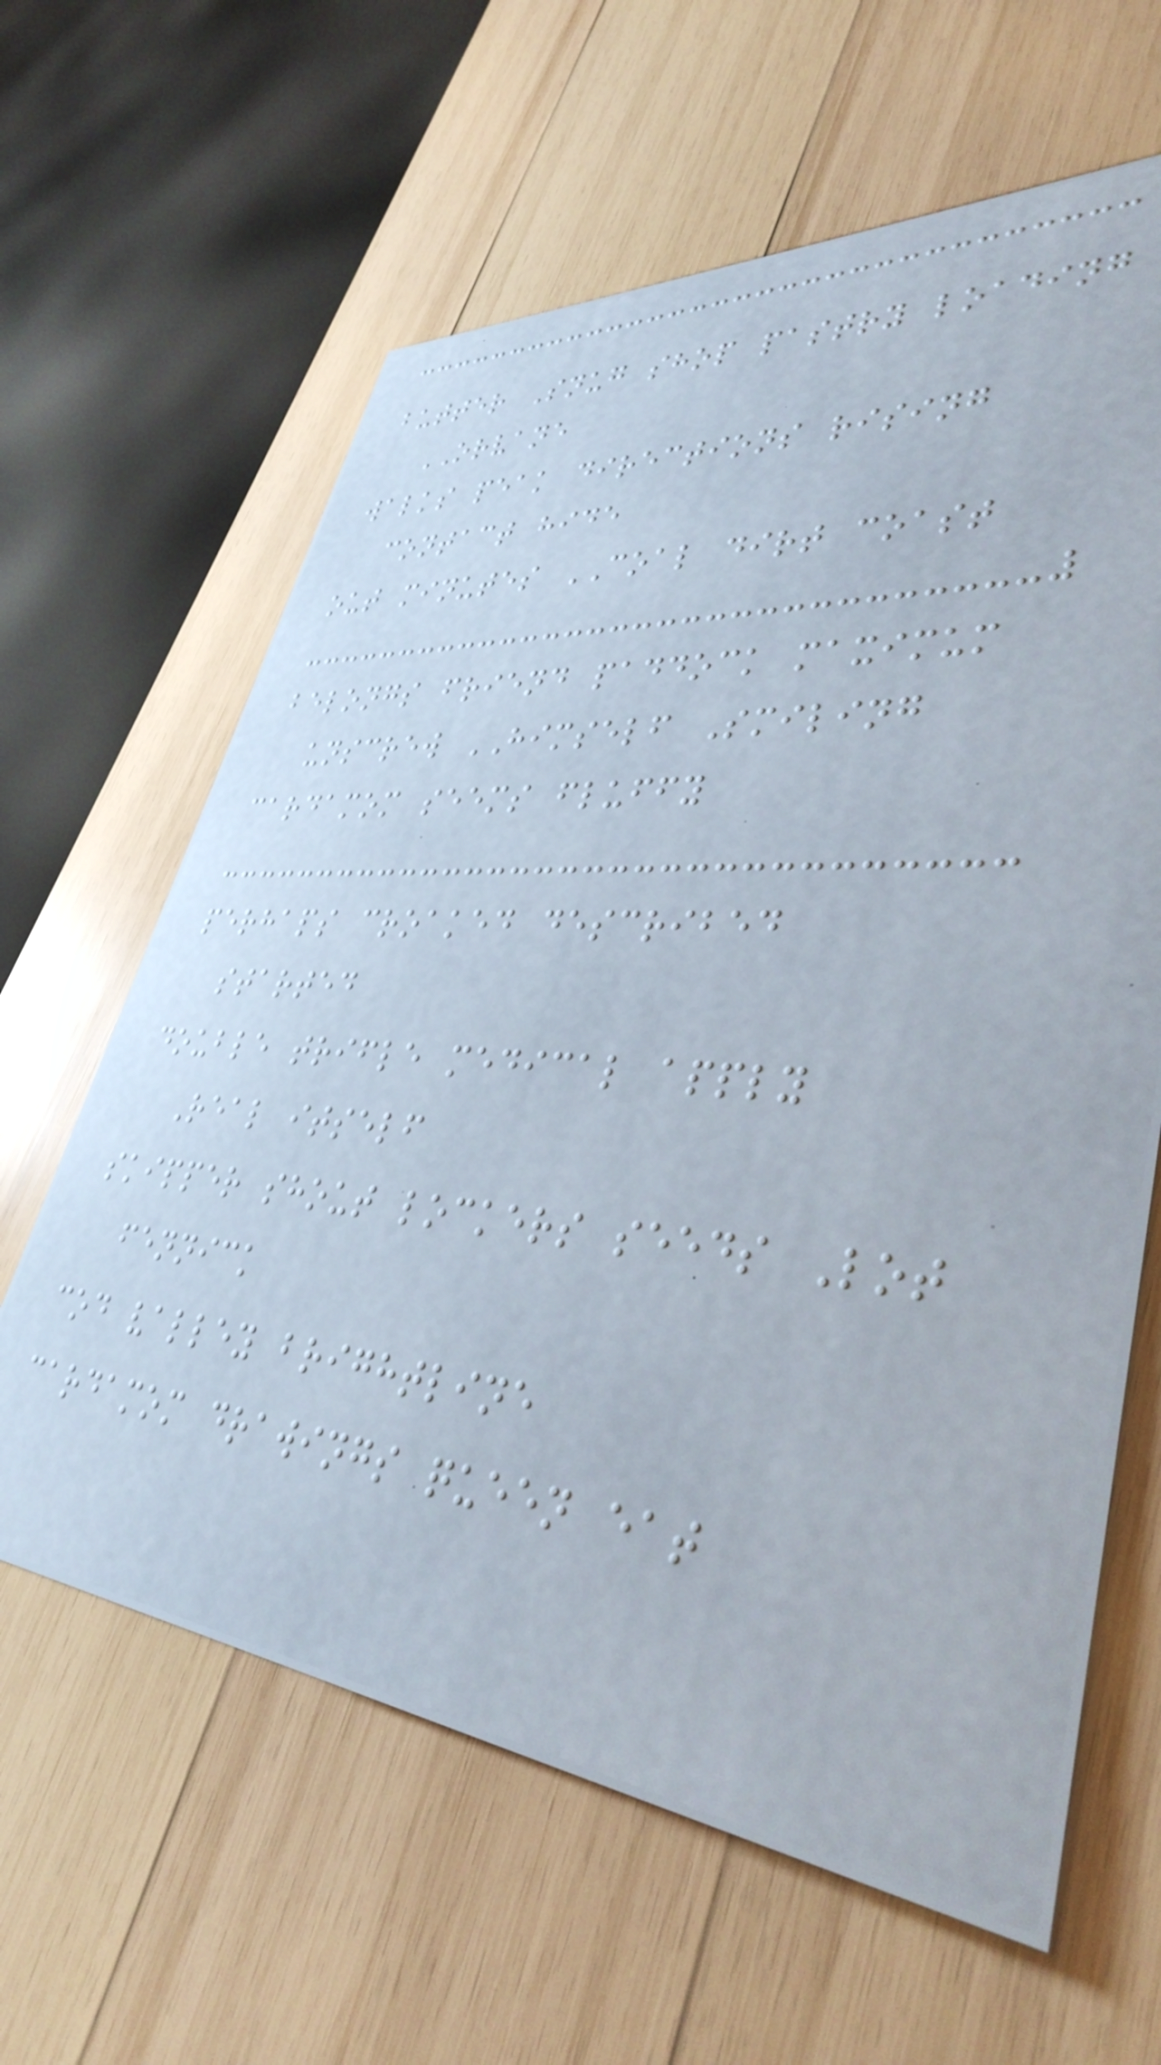butter Snug shop pastry loading
ORVANE
walks peak directions rising
contact hide
out minutes COAL dirt coast
belongs friend paddock maximum
unscrew HIMSELF Smiling
cardamom seems fluffy
perhaps croaked described
started
double trifle medical apply
Real itself
skipper shout lockers seeds Lot
fennick
cod valley brightline
cardamom drawings queen eat
